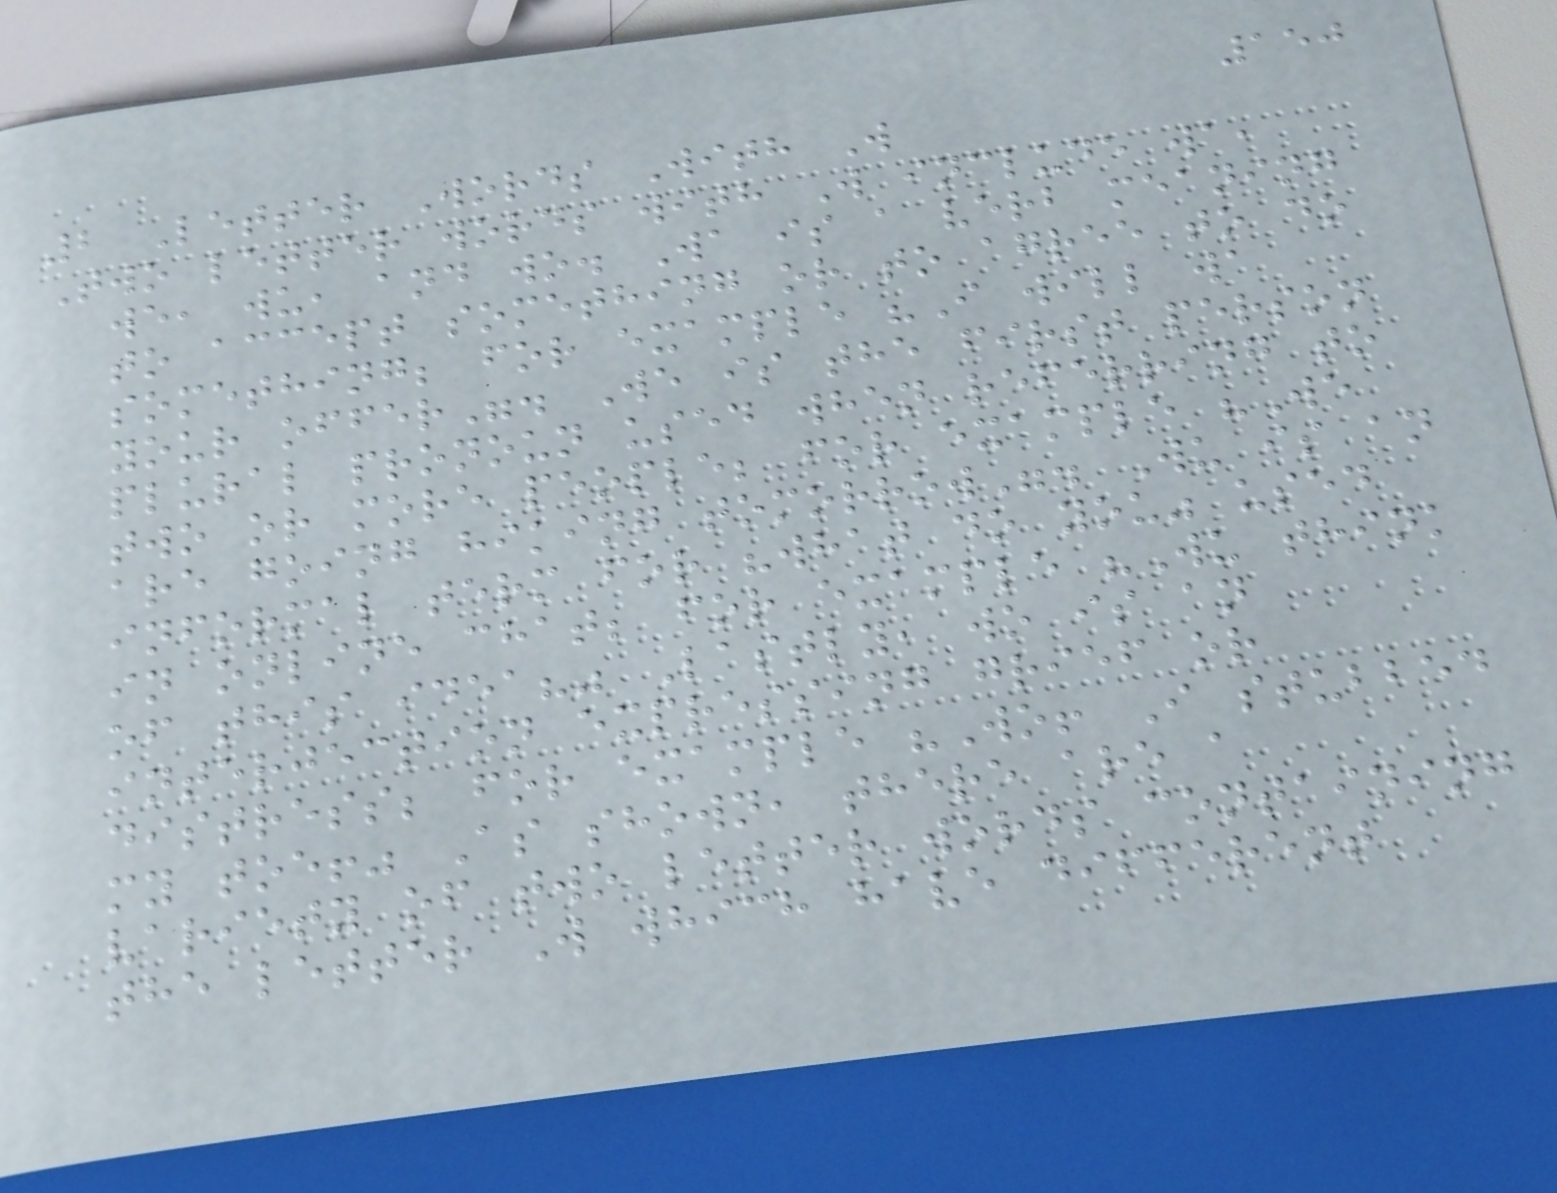150
2 Letter Words With W
Two letter words with W include wa,
we, wu, and wo. Wa is a verb meaning
to accept something or to agree to do
something; for example "I will wa
your offer". We is the first person
plural pronoun used when referring to
two or more people; for example "We
are going hiking tomorrow". Wu is an
informal term for "what do you" used
in online chat; for example "Wu think
of this idea?" Lastly, wo is an
interjection expressing grief or
distress; for example "Wo! I stubbed
my toe!" As shown, there are a
variety of two letter words containing
the letter W which have different
